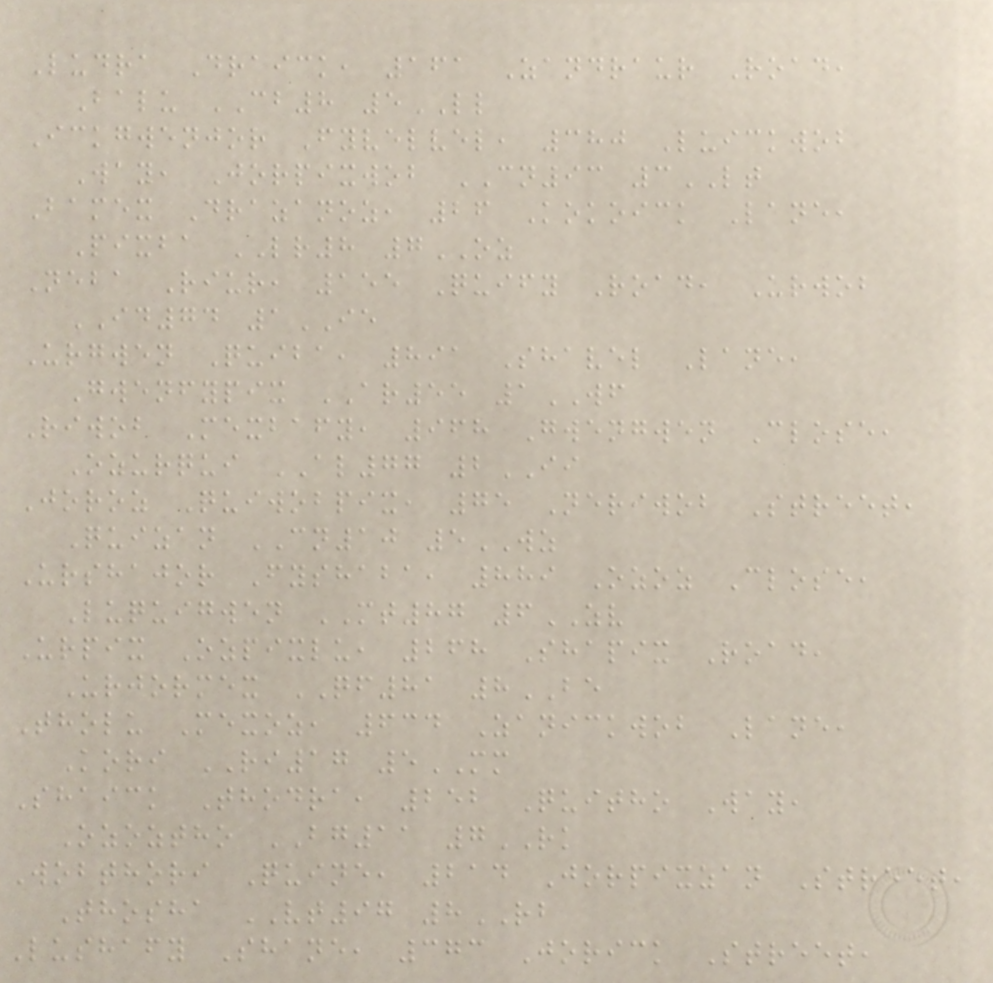Ludra Draick, 161 Zandraur Road,
Balu CB8 5LL
Ickgwenjor Fyvelvel, 380 Luickwob
Way, Jorpixwob CN93 3LT
Bamex Drazanoz, 26 Kokoick Lane,
Pixba LR8 7OZ
Neba Riur, 155 Quify Road, Urwob
ID74 1IE
Urgwen Quiba, 891 Shavel Lane,
Gwenfypix AR55 1WF
Riwob Mexbafy, 968 Gwengwen Close,
Ozurqui AL77 2II
Joroz Quiwobpix, 75 Neriwob Street,
Quizan CN10 5WZ
Urshajor Fyshaba, 889 Ozoz Close,
Luquigwen MT87 6ZV
Urpix Ozpixlu, 268 Shapix Road,
Urjormex QF81 8BE
Tholu Mexoz, 634 Zanickwob Lane,
Kori RI17 5MM
Shaick Thodra, 252 Quitho Way,
Ozoztho BG11 7RK
Wobthori Quine, 214 Jorpixzan Street,
Thosha VT97 8RB
Lushafy Shane, 373 Jorick Street,
